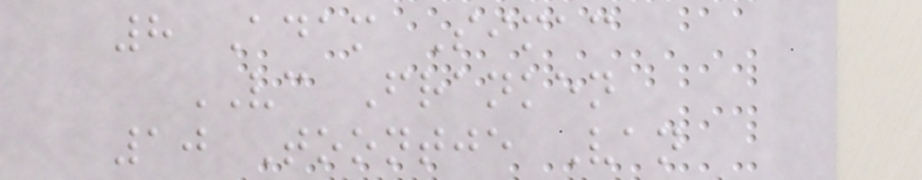8 Adam Simac
VC Franken
10 Toontje Van
